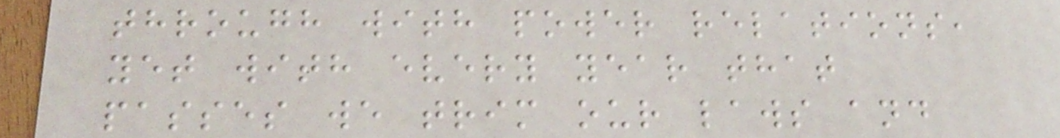through with power relations,
yet with every year that
passes we trim our laws and
